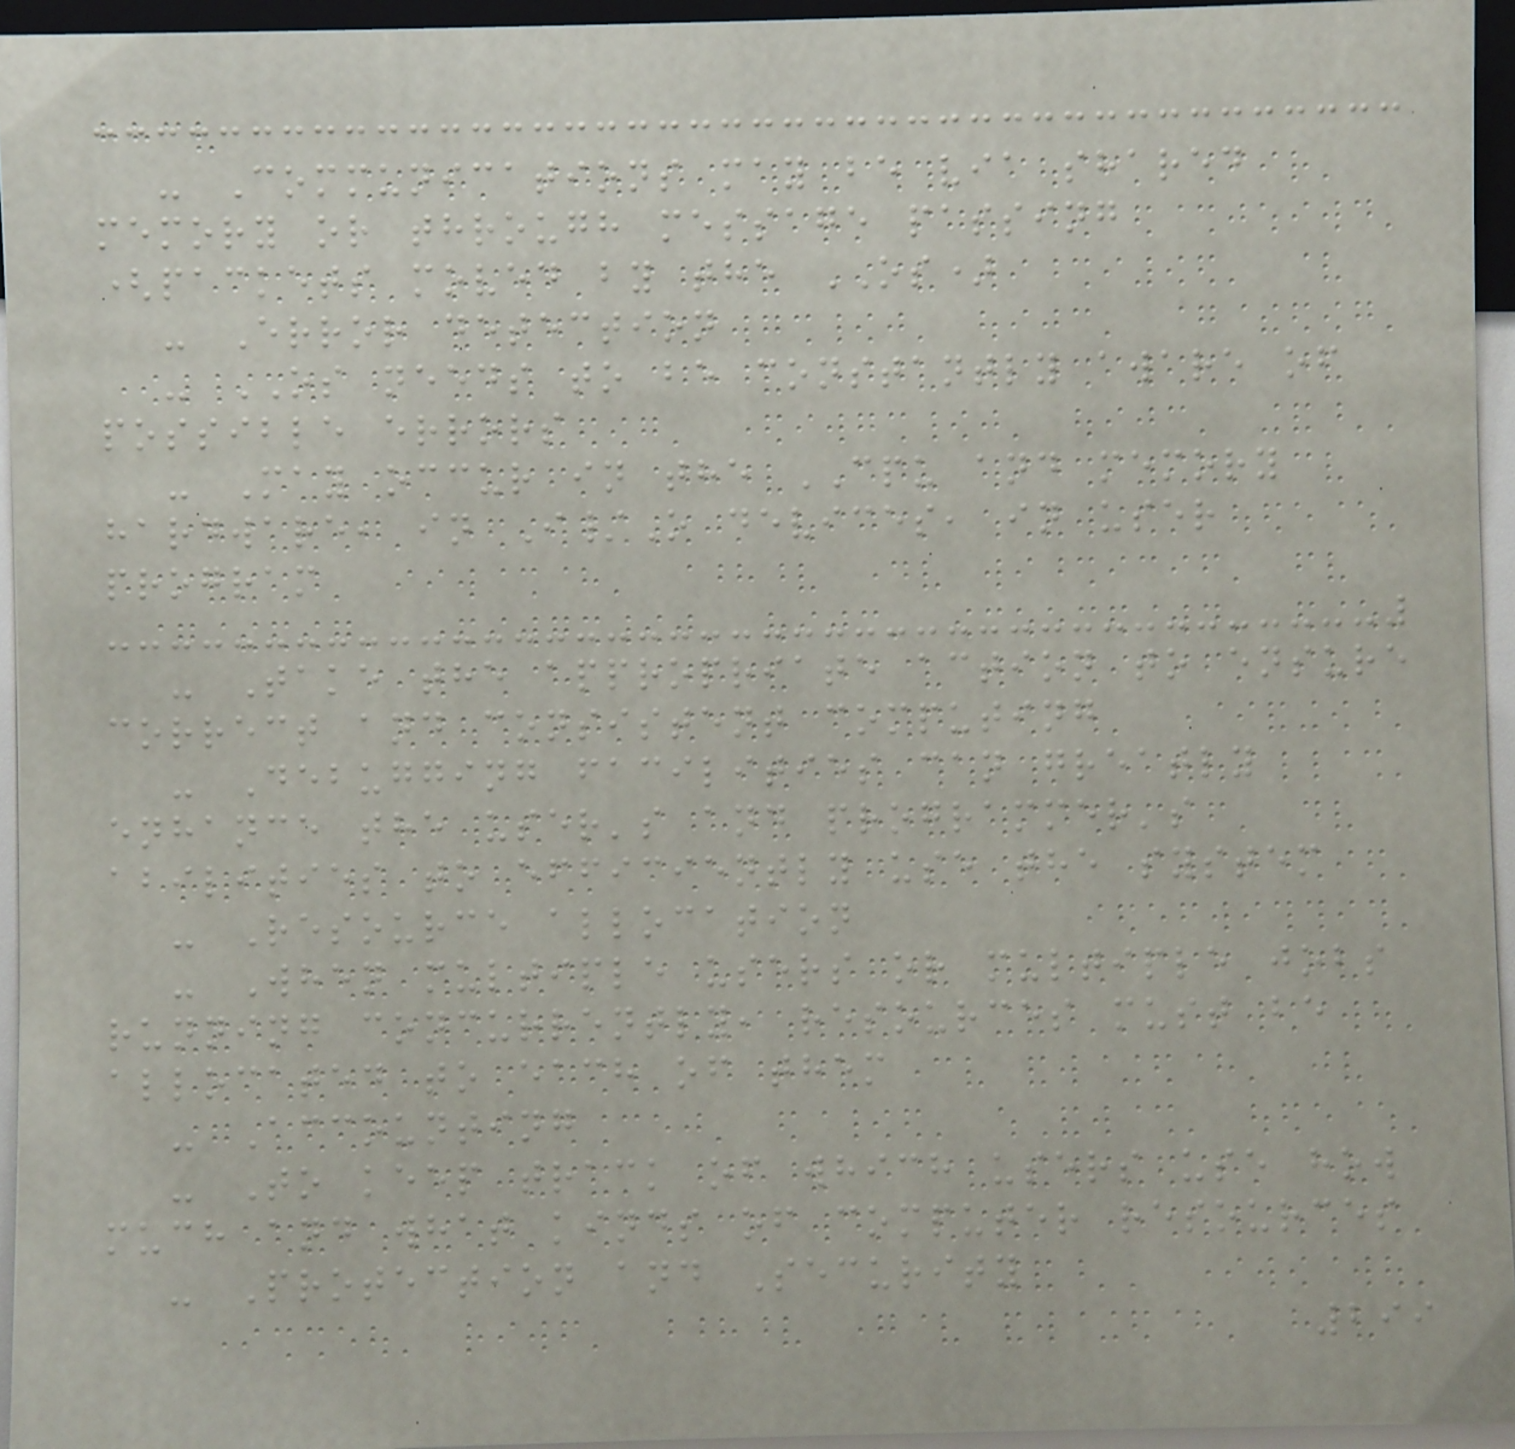- Communications may be via shared
memory or through message passing
(packets moved by the OS)
- Error detection
- OS needs to be constantly aware of
possible errors
- May occur in the CPU and memory
hardware, in I/O devices, in user
program
- Take the appropriate action to ensure
correct and consistent computing
- Debugging facilities can greatly
enhance the user's and programmer's
abilities to efficiently use the system
- Resource allocation
- When multiple users or multiple jobs
running concurrently, resources must be
allocated to each of them
- Accounting
- To keep track of which users use how
much and what kinds of computer resources
- Protection and Security
299
